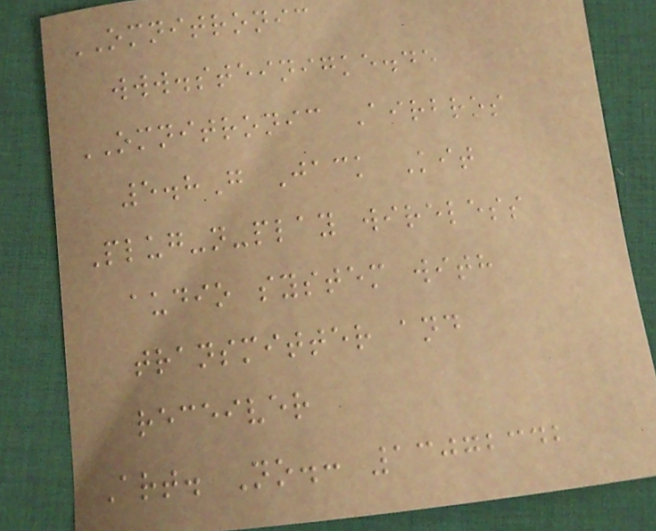OMNITRONIC
www.steinigke.de
OMNITRONIC Airbros
5.8G Jack Kit
Plug-n-play wireless
audio system with
transmitter and
receiver
Art. No.: 13072342
